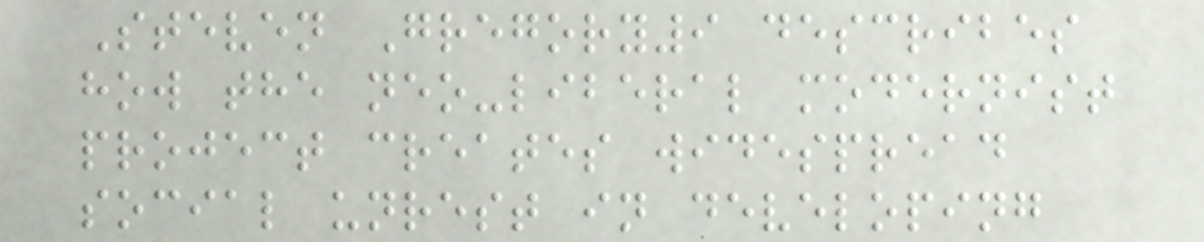Steven Gregory9 describes
how the neo-liberal modernist
project creates widespread
social unrest in developing
